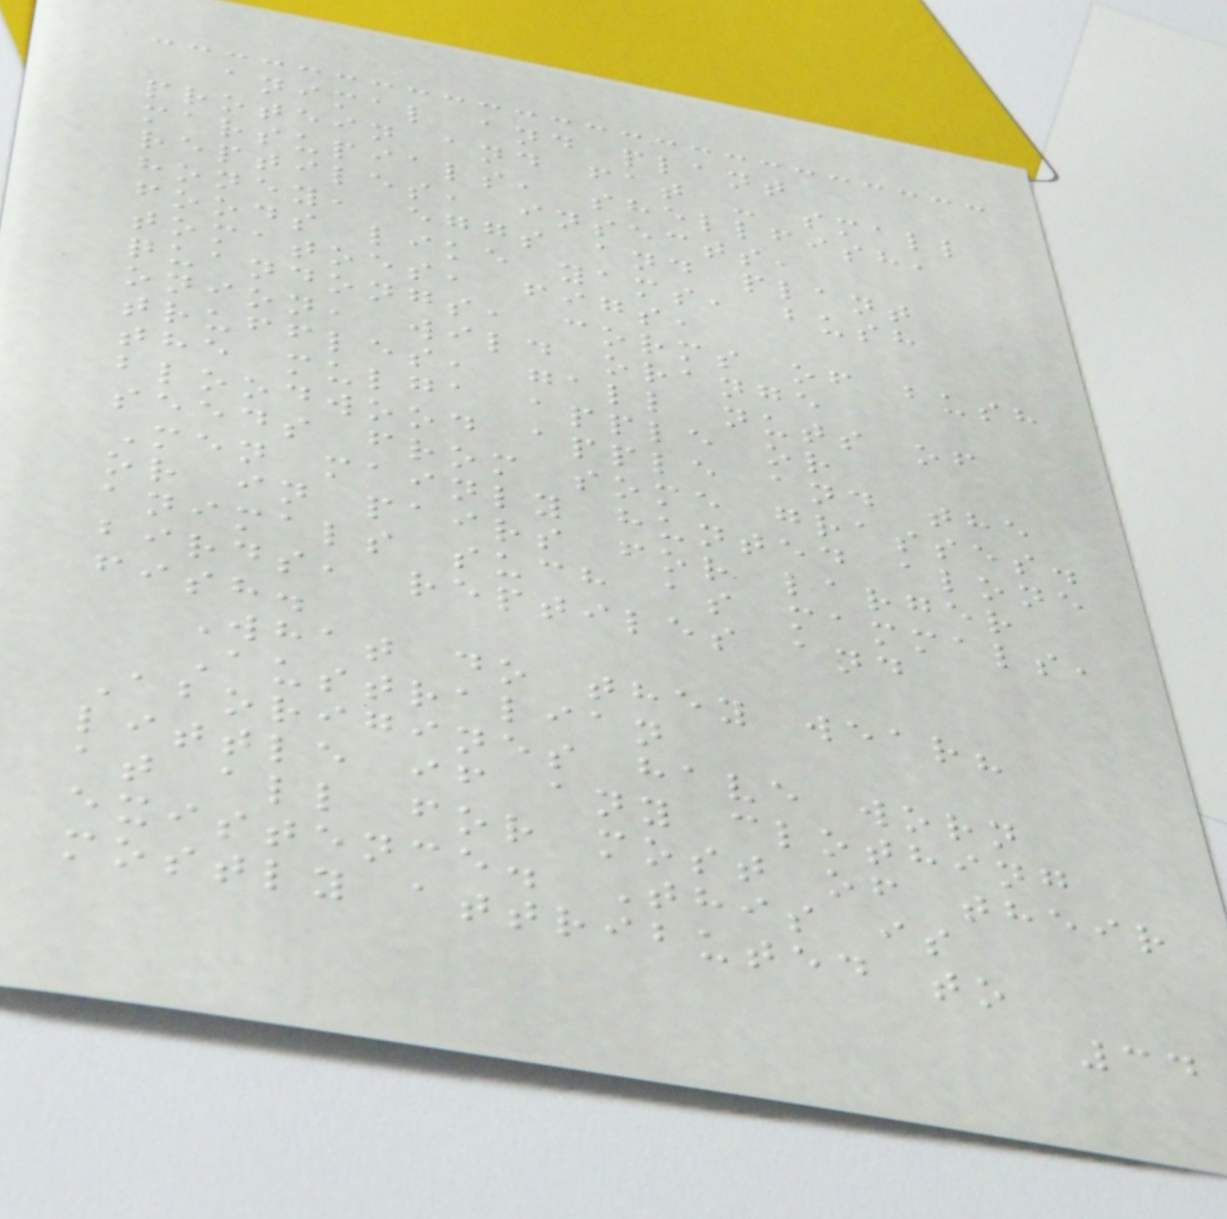animal and plant
protein and fat - small
marsupials, shellfish,
reptiles, insects,
honey, eggs and plant
foods like yams, bush
tomatoes, figs,
quandongs, corms of bush
onion, wild orange
truffles, gall nuts of
the mulga apple or
bloodwood apple and the
seeds from some grasses.
Men mainly hunted alone
or in pairs for larger
animals such as mammals,
birds, reptiles and
fish.
What do they wear?
Australian
Aborigines have worn
little if any clothing
at all for most of their
existence. This is
mostly attributed to
34
